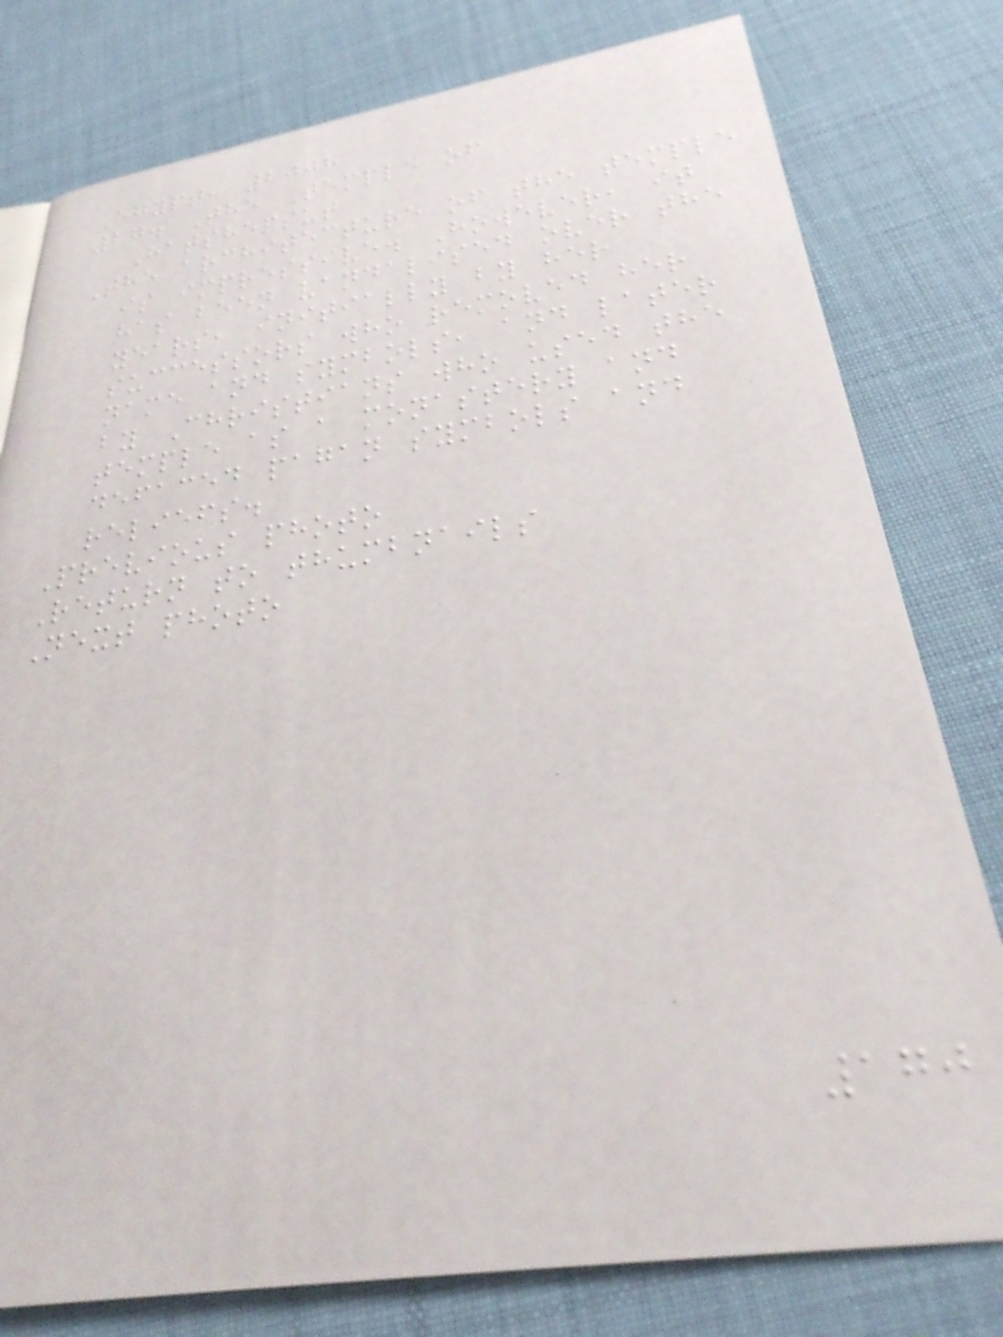Egypt, 2008
27. The Temple of
Hatshepsut
The architecture of the temple
is impressive. However, it
has been vandalised over the
years, initially by her
successors who removed her
name and symbols, and later
by Christians who used the
temple as a monastery and
defaced pagan symbols and
reliefs.
Previous photo
Return to thumbnails
Next photo
170
